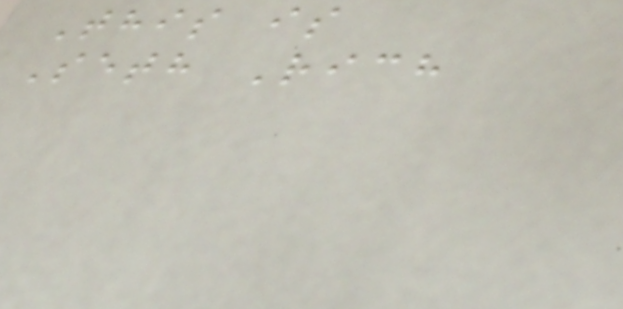This is
Seth Rich
